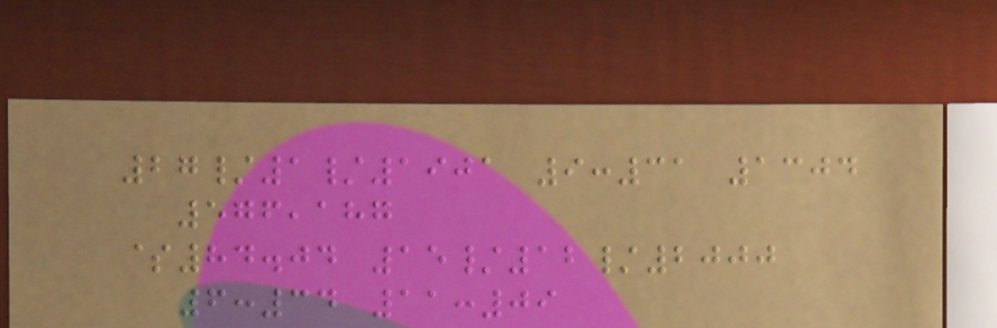27/1/1901 9:31 1304
576,187
$84.04 15/12/2000
6:34 11:09
